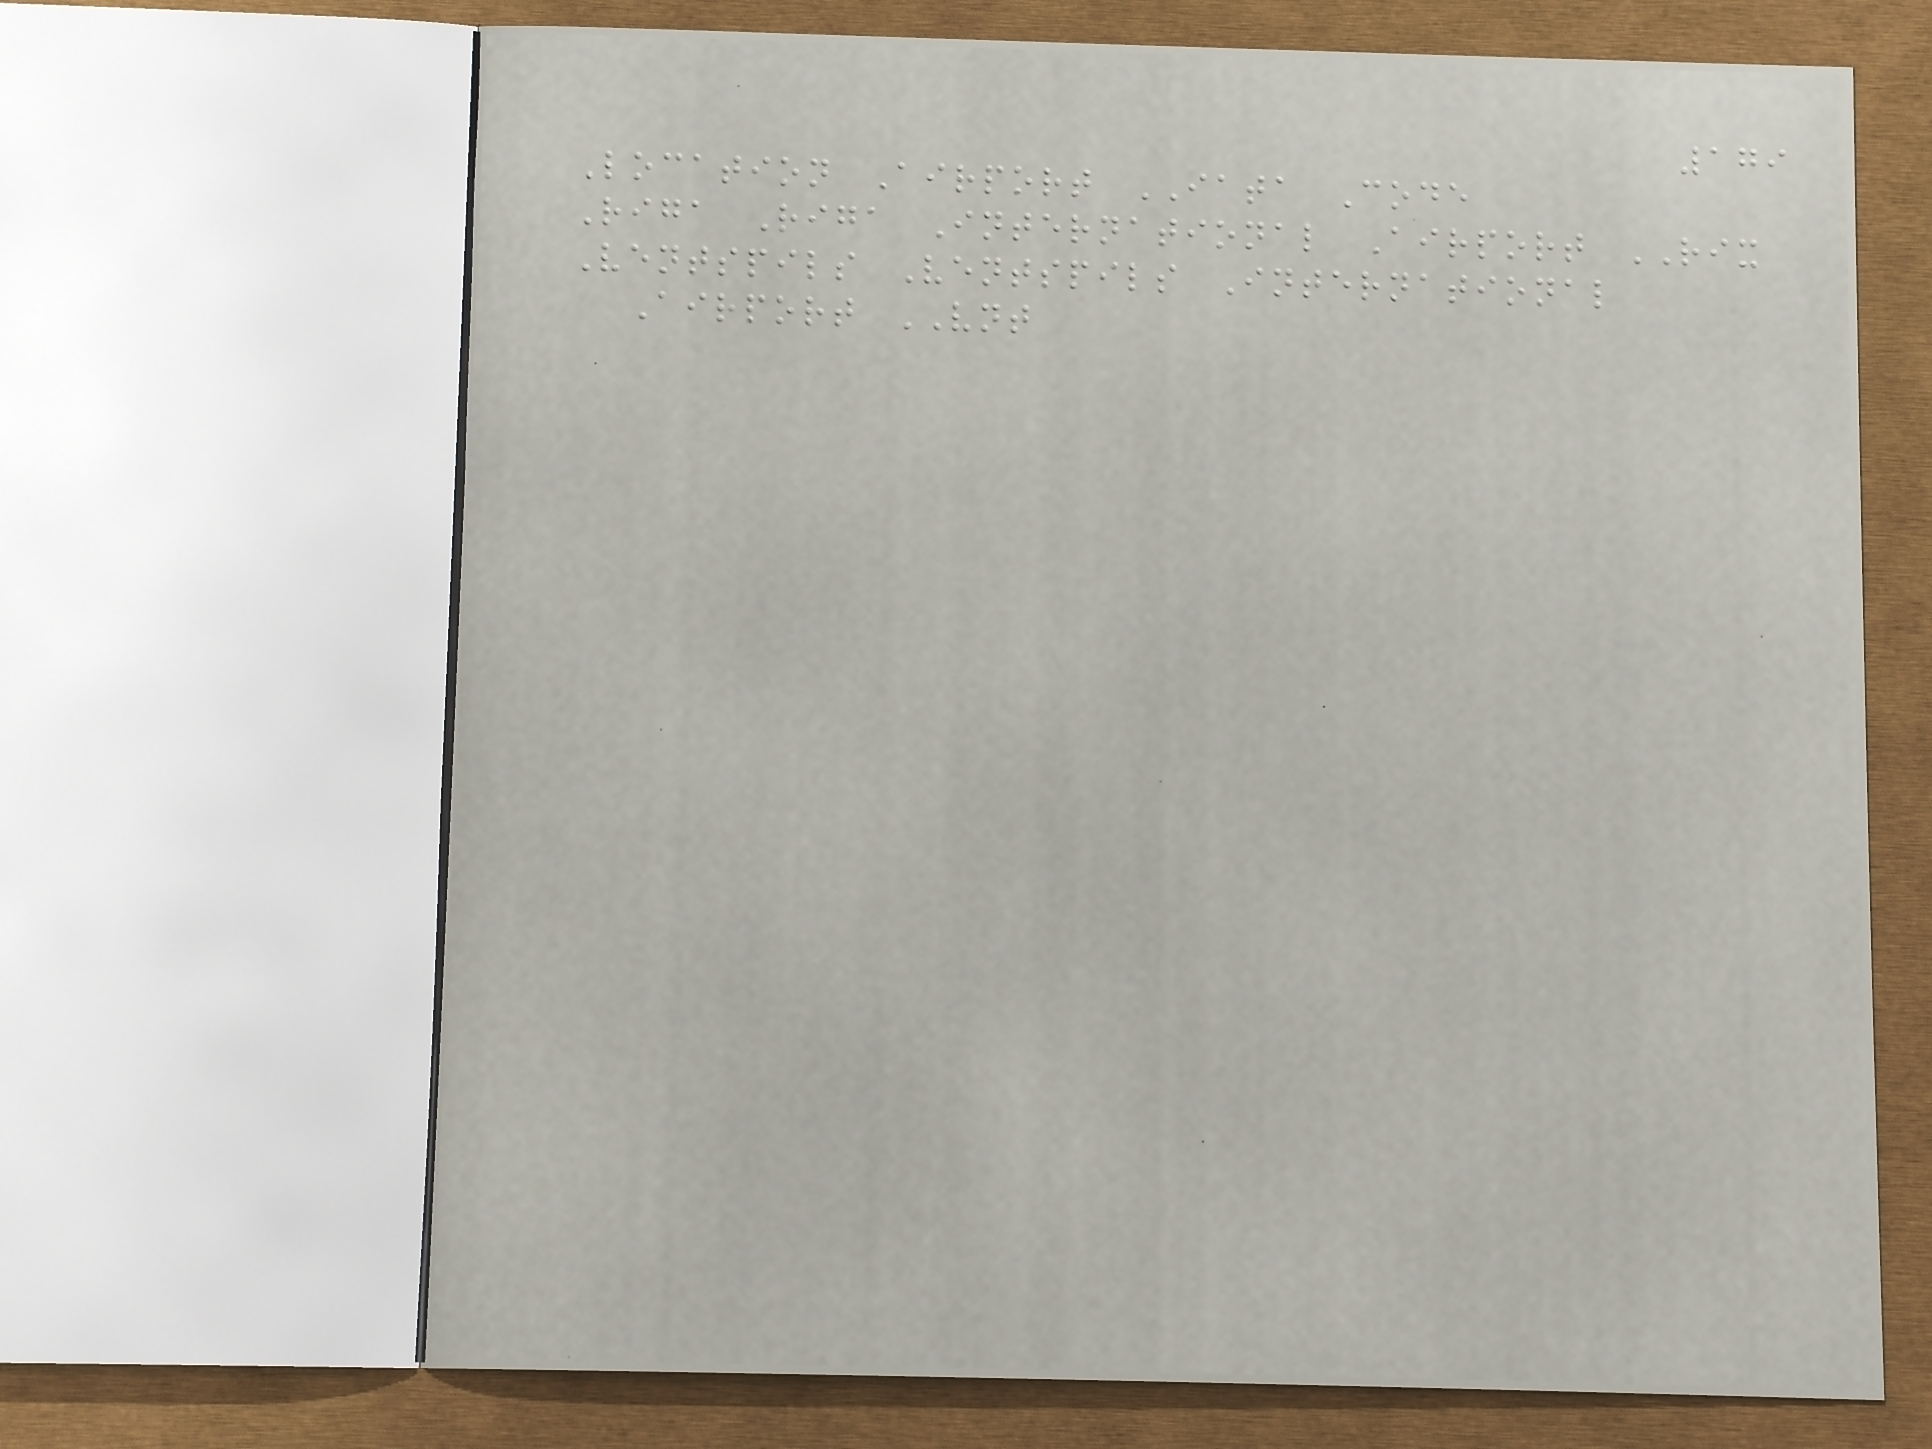179
Location Airport IATA Code
Riga Riga International Airport RIX
Ventspils Ventspils International
Airport VNT
